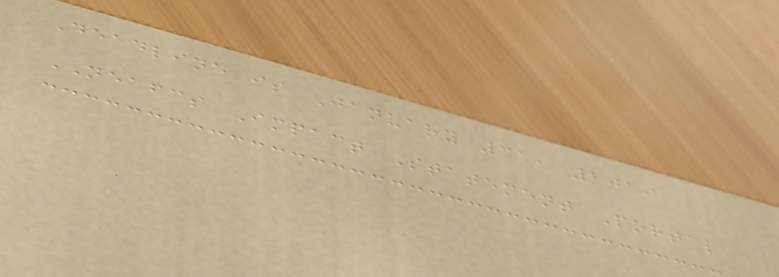Deadline is January 31, 2019
NEAFCS Impact Statement Portal
